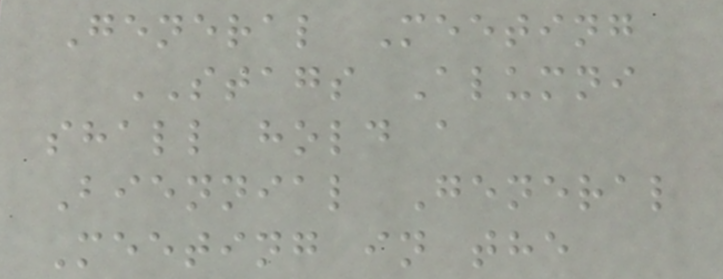General Meeting
STAGS Alumni
shall hold a
Biennial General
Meeting in the
